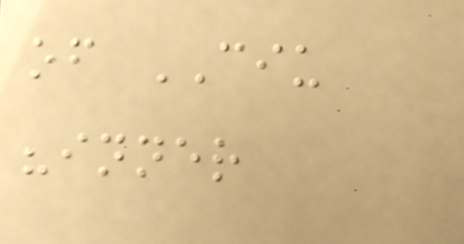of CIU
"inner
